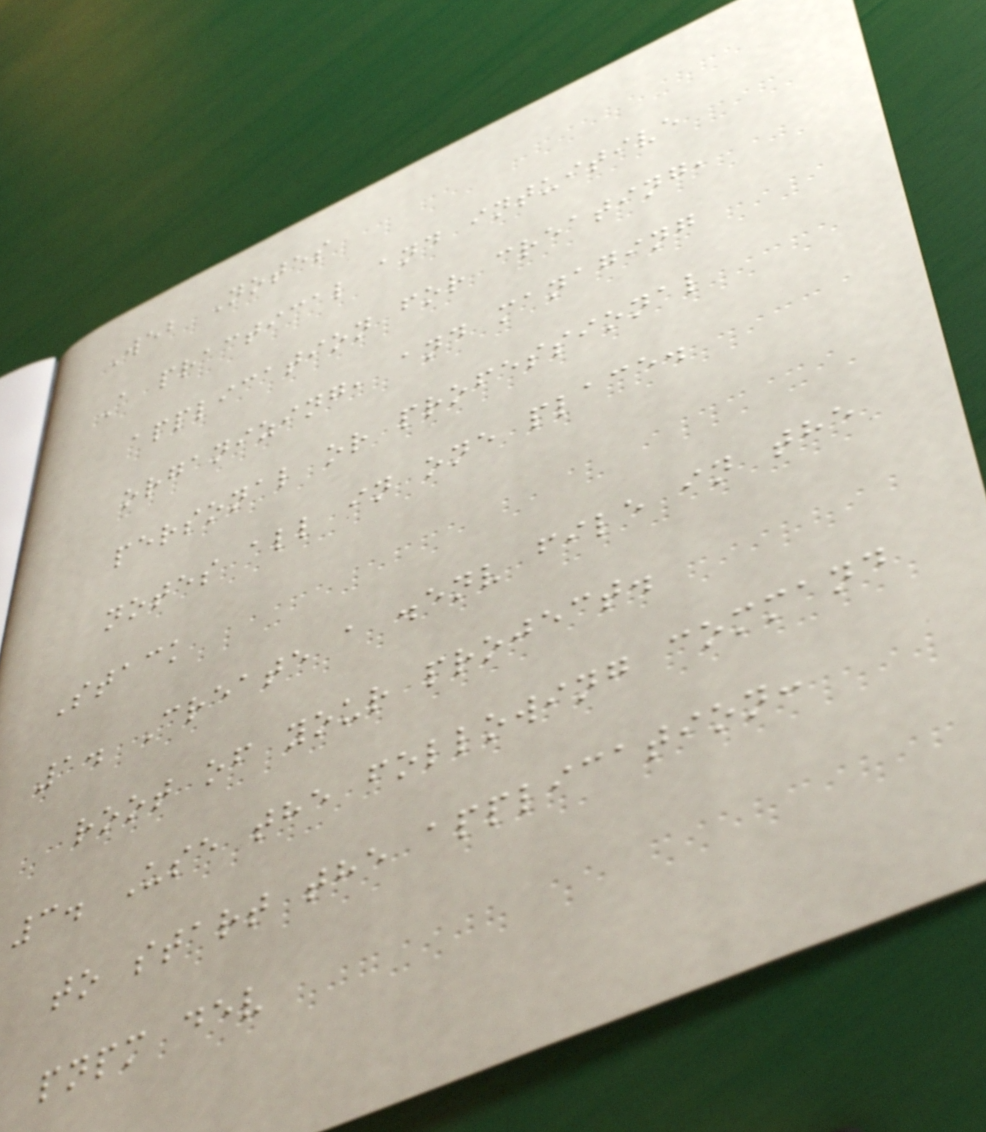Web Notes
A practical and intuitive
application for creating,
organizing, and managing
personal or professional
notes all in one place.
Stack
1. Create a .env file in the
root of your project.
3. Use the following command
to start the application:
pnpm dev
